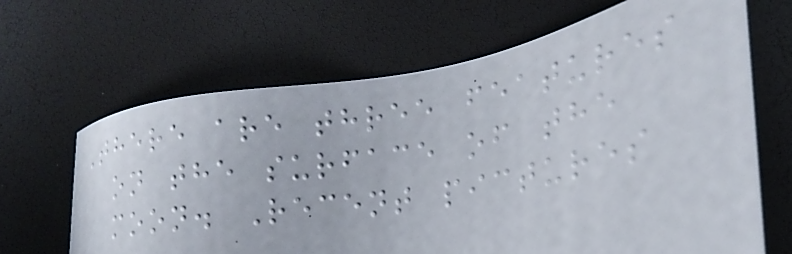There are three features
on the surface of the
moon. Recent pictures
